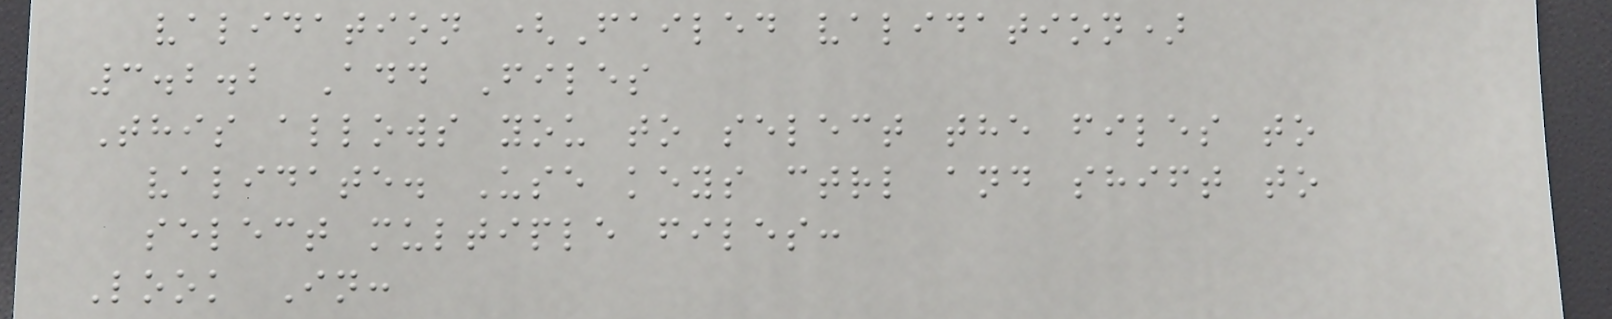validation (Failed validation)
3.2.2 Add Files
This allows you to select the files to
validate. Use keys ctrl and shift to
select multiple files:
Look In:
